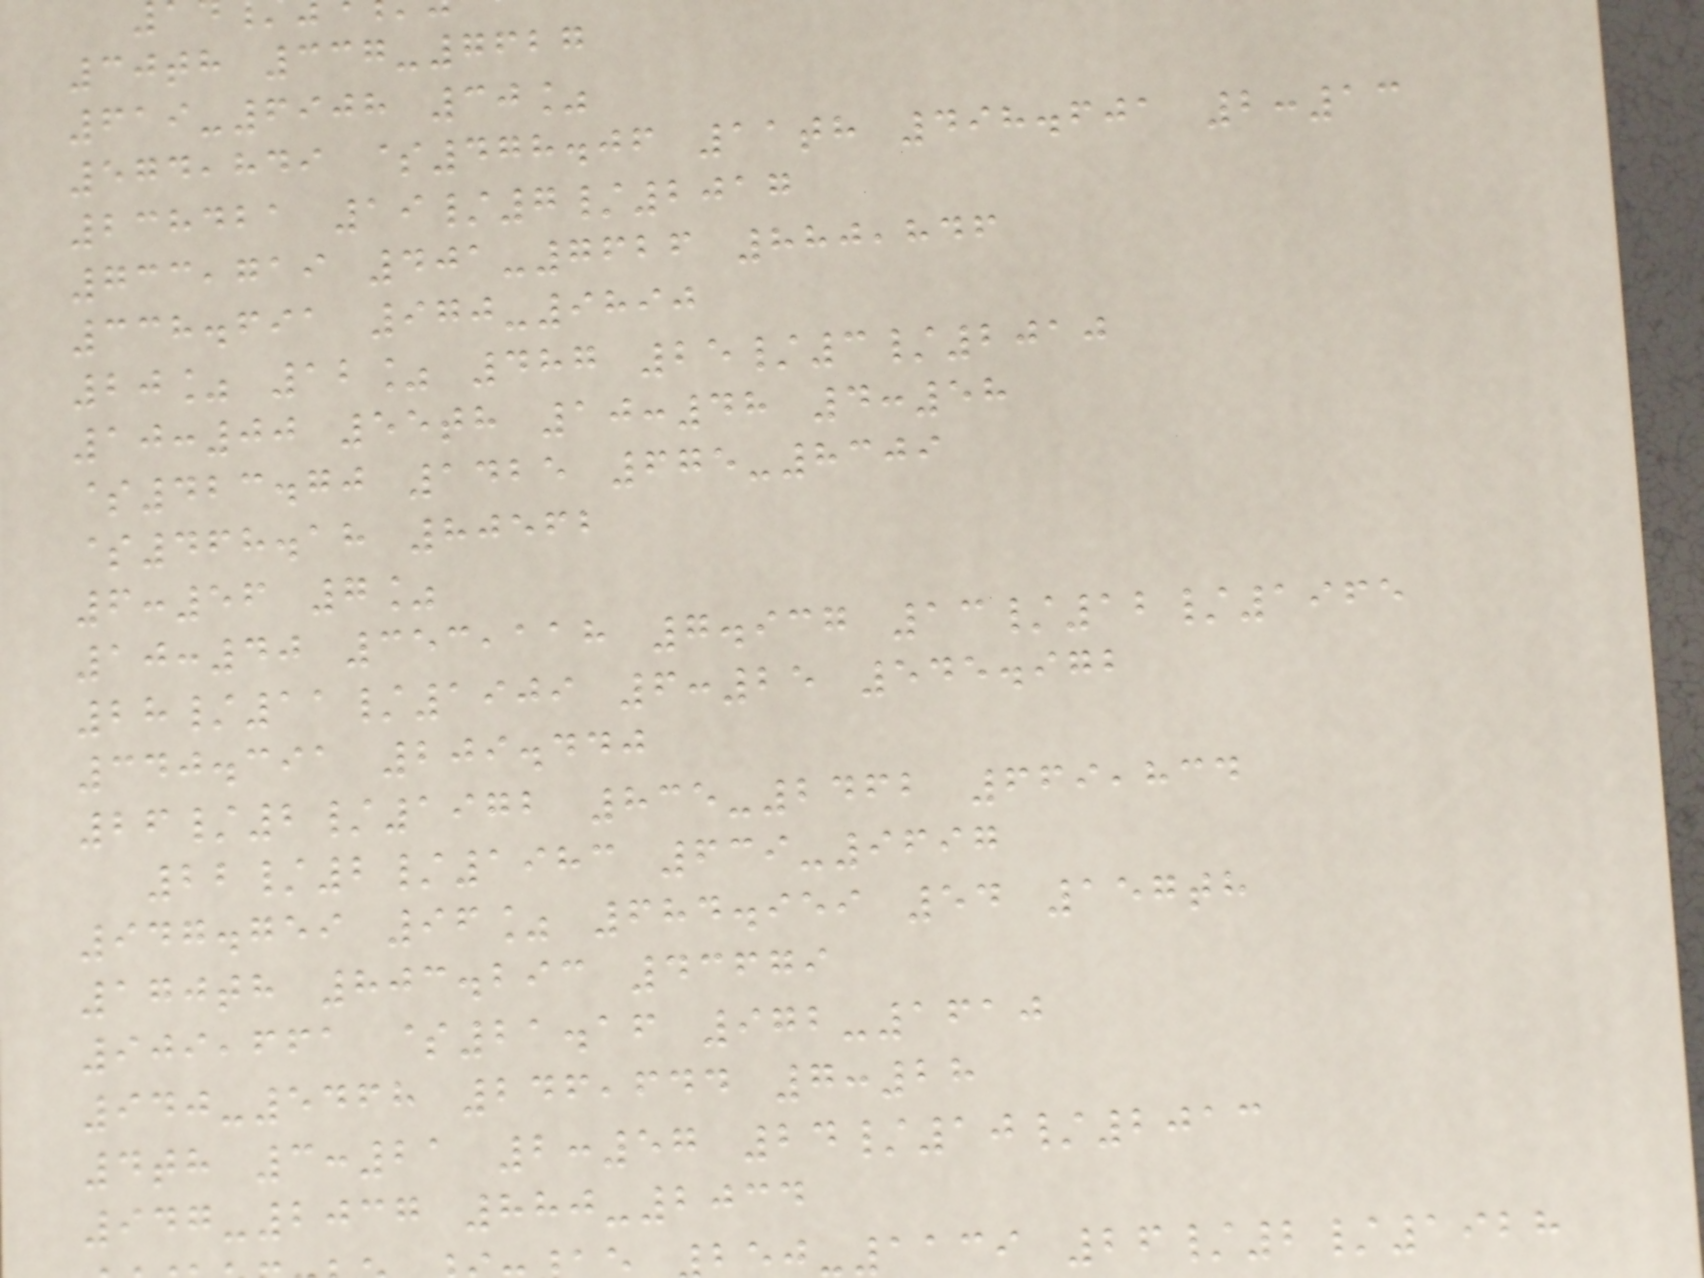30th 337-7627
619-6908 30%
574,849 $478.06 11th 498.601 2:13
238421 19/7/2017
733,719 401-7626 880,846
338.691 970-9890
20% 12% 487 25/3/2010
10:00 55th 10:48 4:58
$423.70 1425 675-8309
$468.18 80562
6:56 7%
10:40 353,118 7.937 13/12/1965
28/11/1909 6:25 545.972
340.391 209.440
26/2/1972 835-2462 669,834
22/2/1983 639-9697
947.759 96% 684.959 54 157th
170th 803.293 43679
909,661 $21.16 972-1610
940-5468 246,644 7:28
4th 3:21 2:57 24/10/2013
947-2037 880-2034
-1139 26/2/1928
